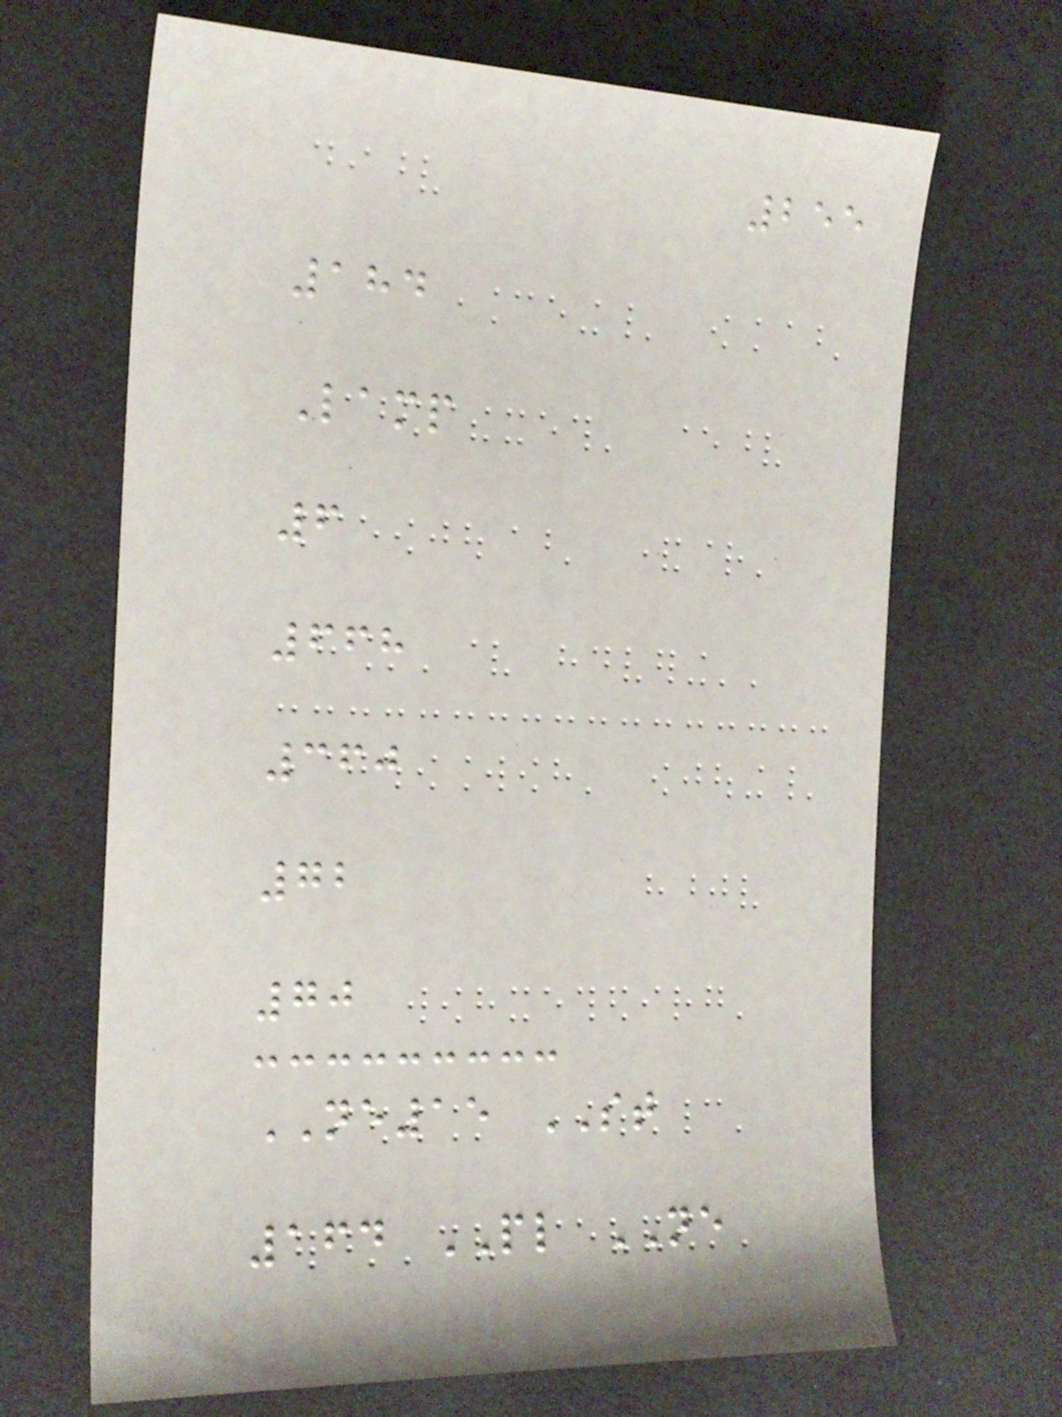255
184
Lamp
6
668
360
72
70
NE15 ST
164 PL NE
